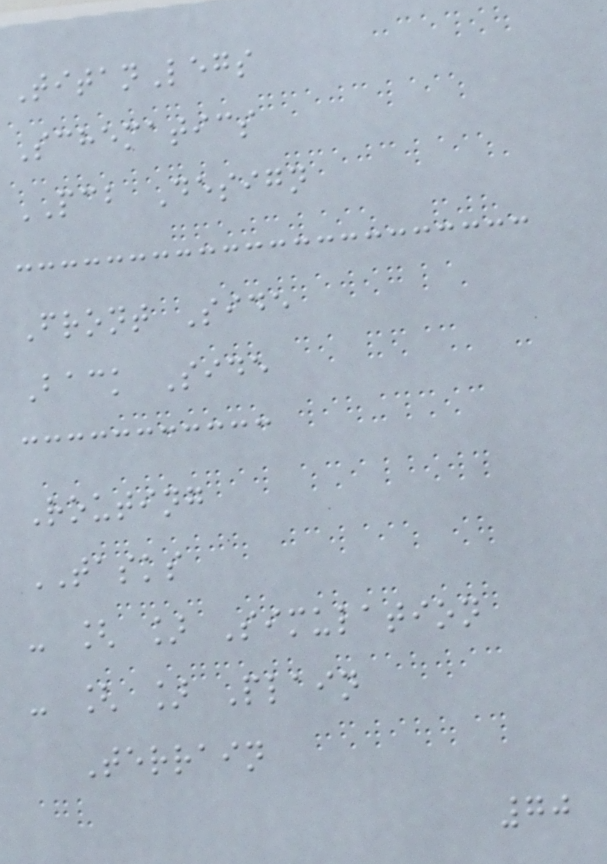TitanLegs
Schematics
PCB Design
Front Side
Back Side
Routing
TASKS
- [ ] Simulation
- [ ] Plain
Terrain
70
